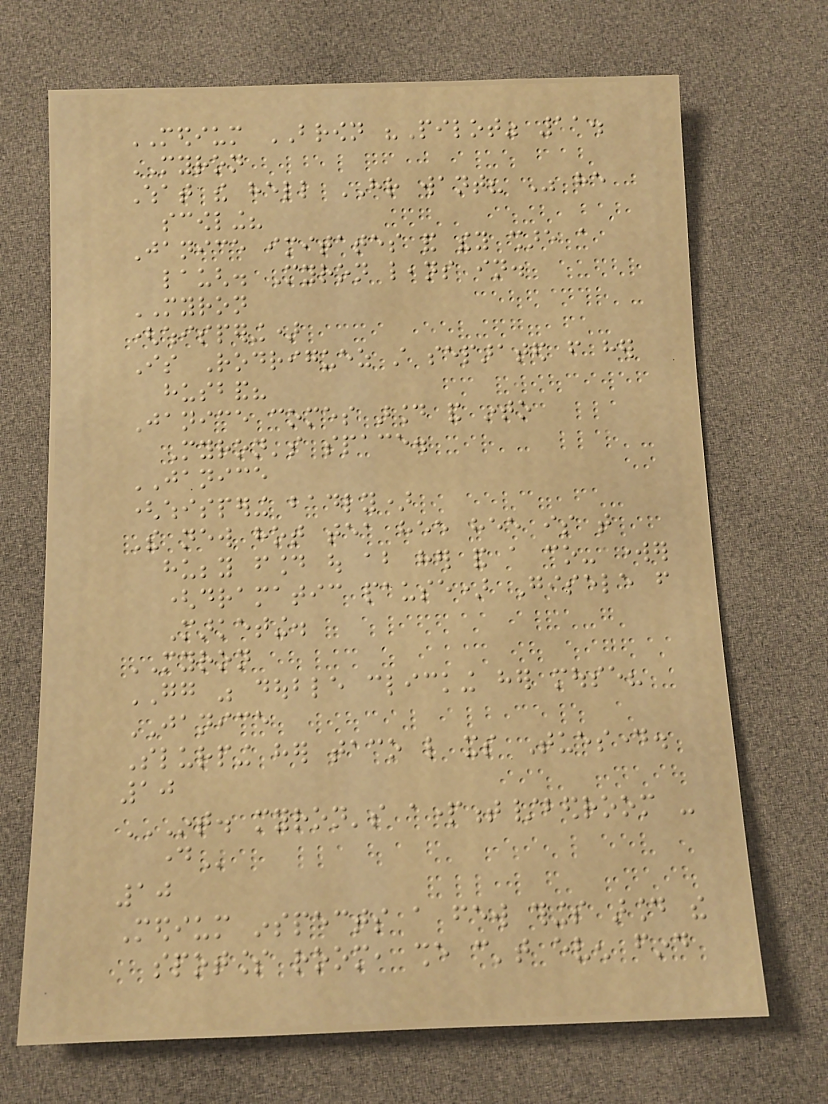MEDIUM BROWN "Pilot" 11.
MYRON
What the hell HR want? Was he
scowling?
Janice imitates and they share a
laugh. Myron leans in.
MYRON
(whispering)
Is Rodriguez still separated from her
husband?
Janice comes around and into
Myron's space.
JANICE
(whispering badly)
The new hot tea hee hee is that
hubby found out about her and a co- worker
(dramatic pause) Gisele from
Marketing.
MYRON
GG was double clicking her mouse?
JANICE
Slurping her taco like its Tuesday.
10
INT. MYRON'S APARTMENT/BEDROOM -
DAY
10
Medium inspects a few things around the
spotless room, she can't even find
